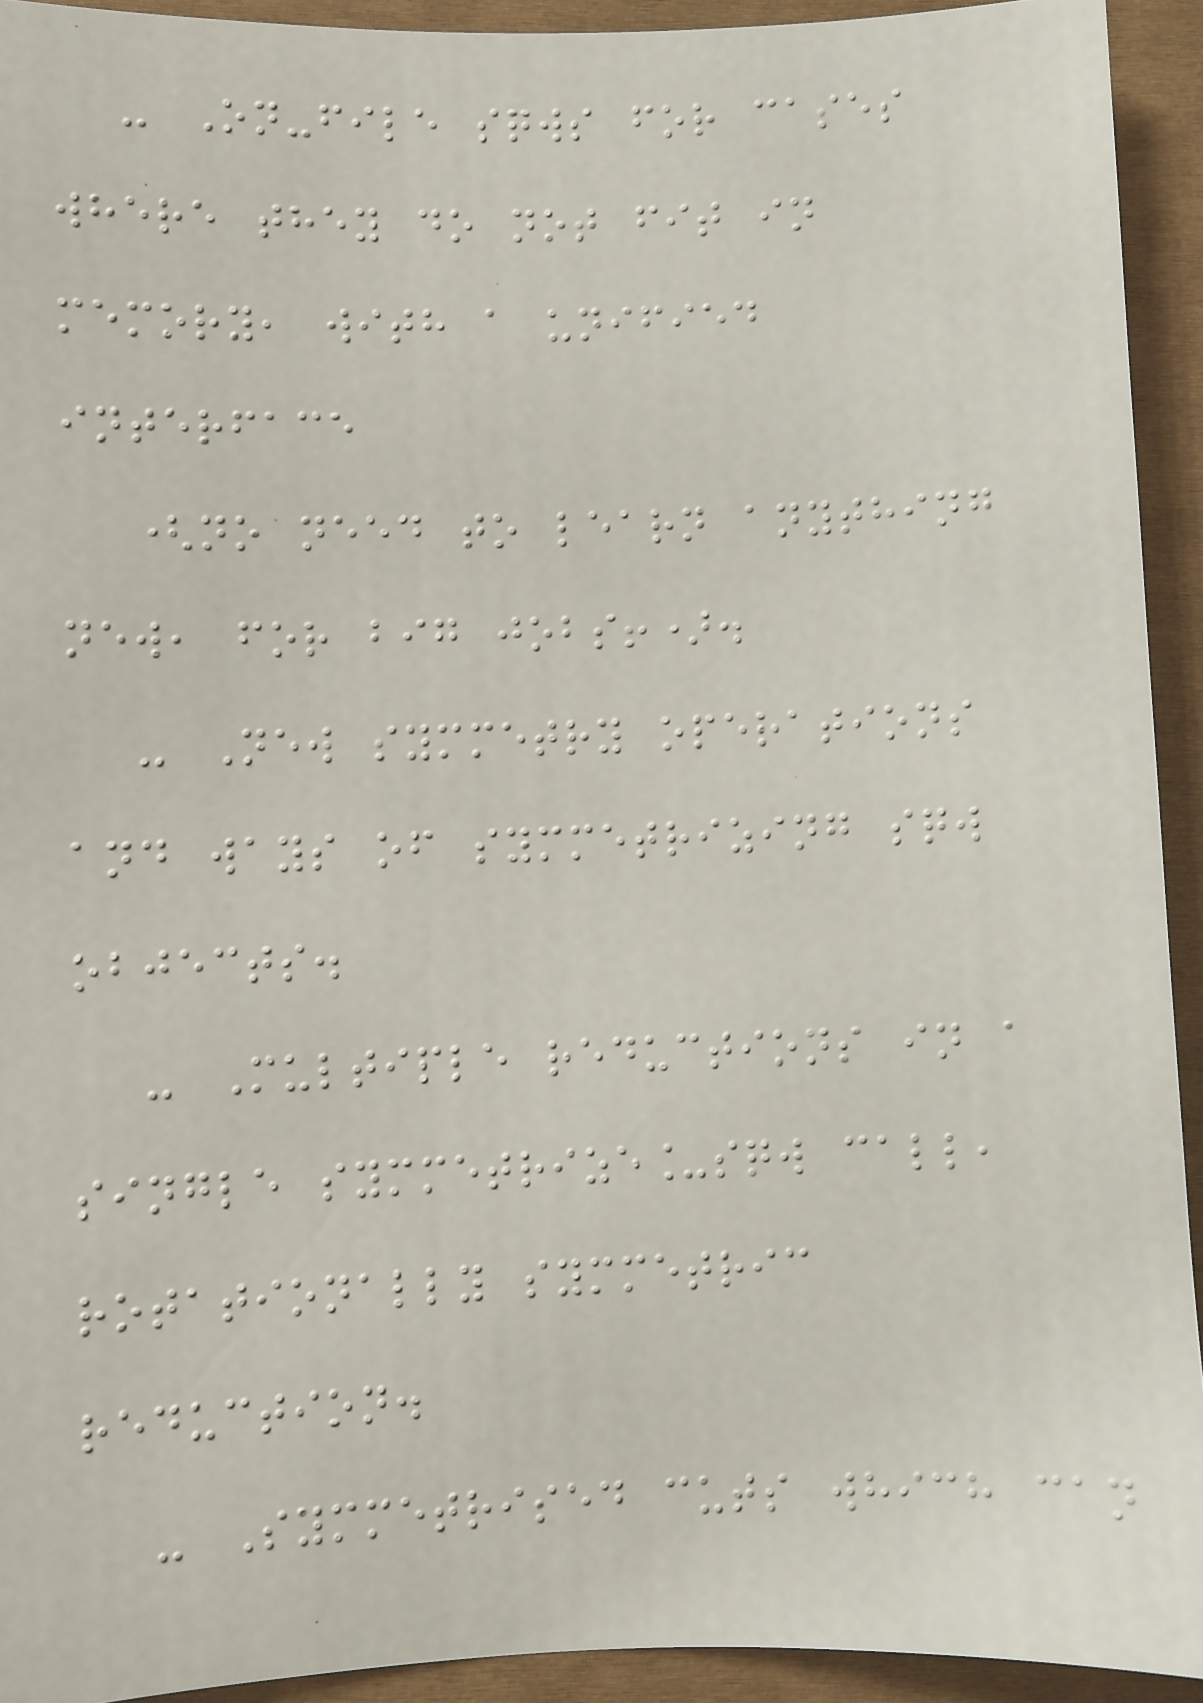- On-file sqws for cases
where they do not fit in
memory, with a unified
interface
(no need to learn anything
new, for big jobs!).
- New symmetry operations
and ways of symmetrizing sqw
objects.
- Multiple reductions in a
single symmetrize_sqw call,
rotationally symmetric
reduction.
- Symmetrised cuts which can
